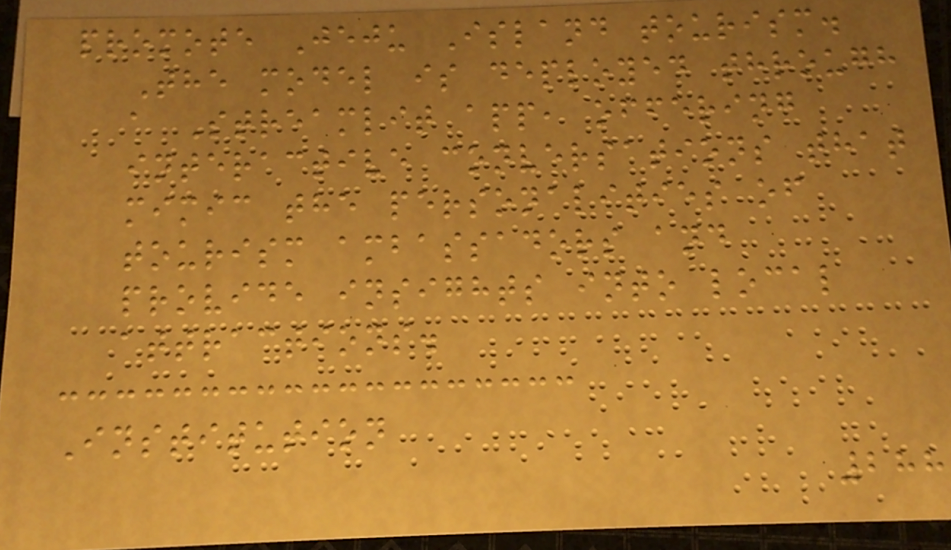promote Jeju Island tourism.
The model is deployed through
a Streamlit app, offering
interactive conversations that
mimic the personalities of
tourism ambassadors and
provide insights into local
attractions.
Institution
288
